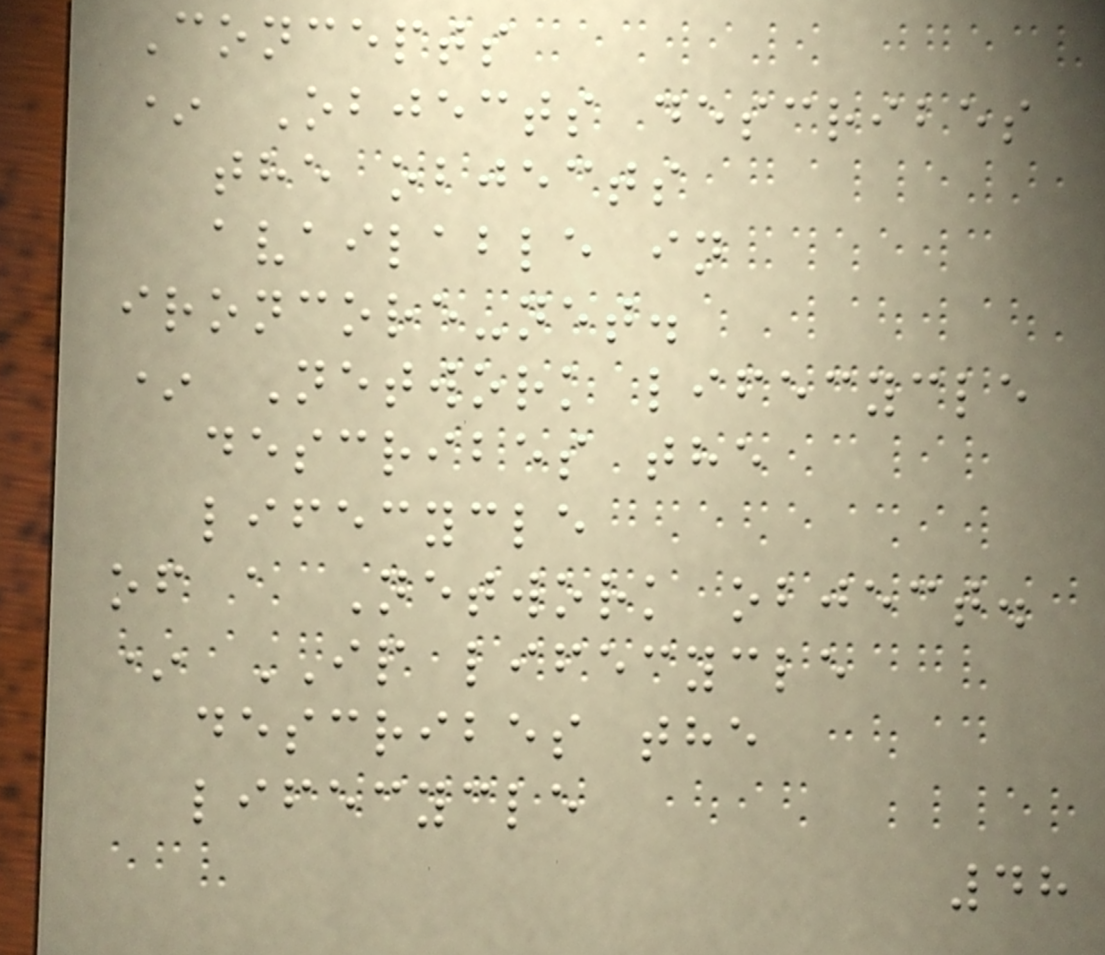Concepts
* Objects describes
the objects
available in
ironcore-net.
* Network lifecycle
describes the
lifecycle
of a Network object.
* IP lifecycle
describes the
lifecycle
48
